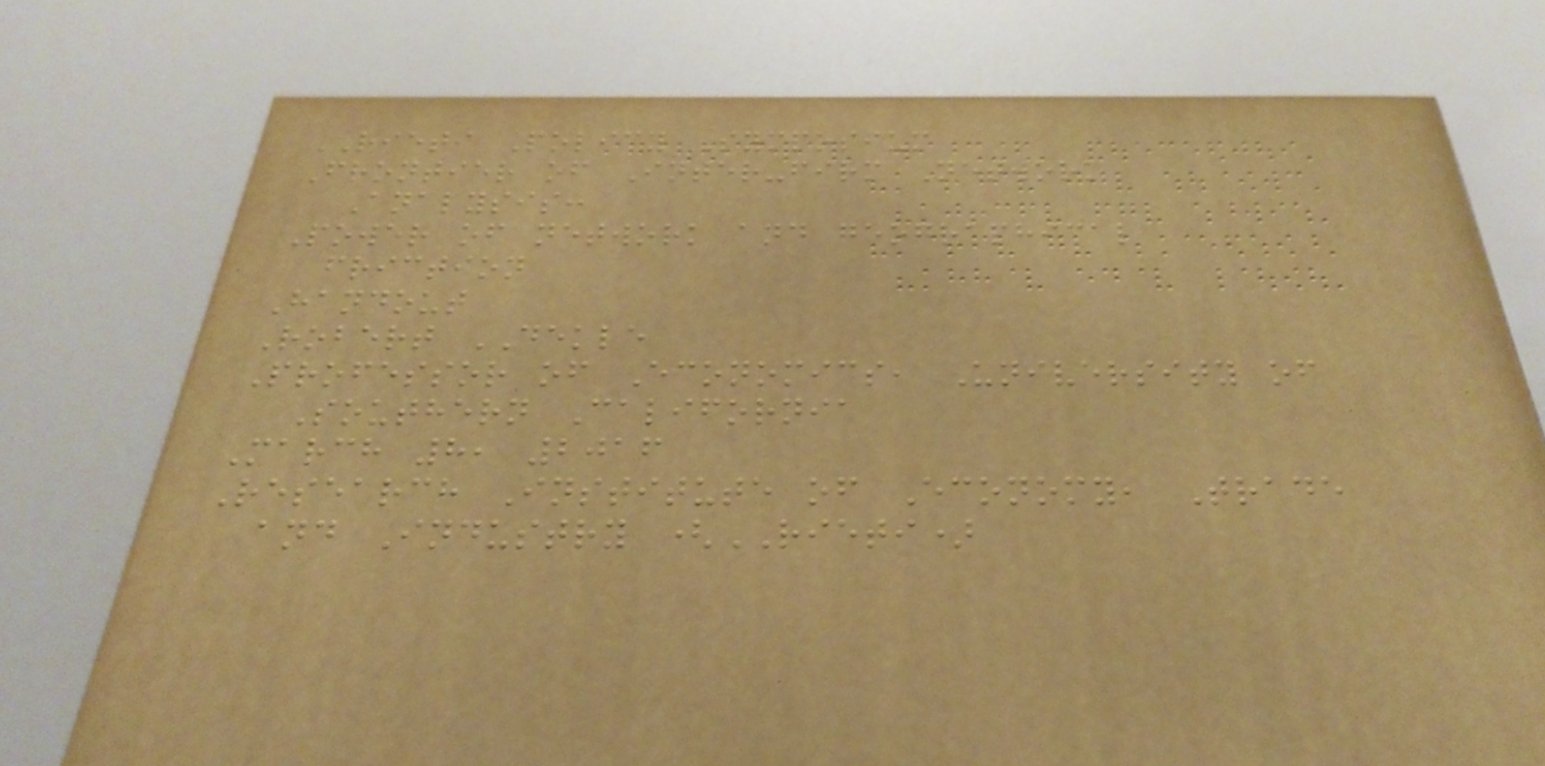RIETI Policy Symposium
Frontier of Inter-firm Network
Analysis:
Power of network and geographical
friction
Handout
Robert DEKLE
Professor of Economics, University of
Southern California
March 8, 2016
Research Institute of Economy, Trade
and Industry (RIETI)
